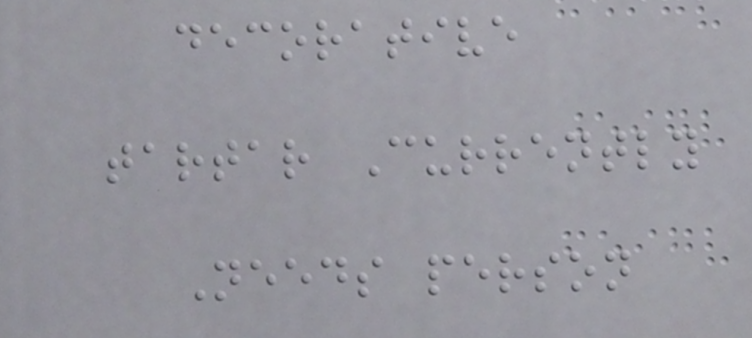decorative
tartar Currently
Needs person
